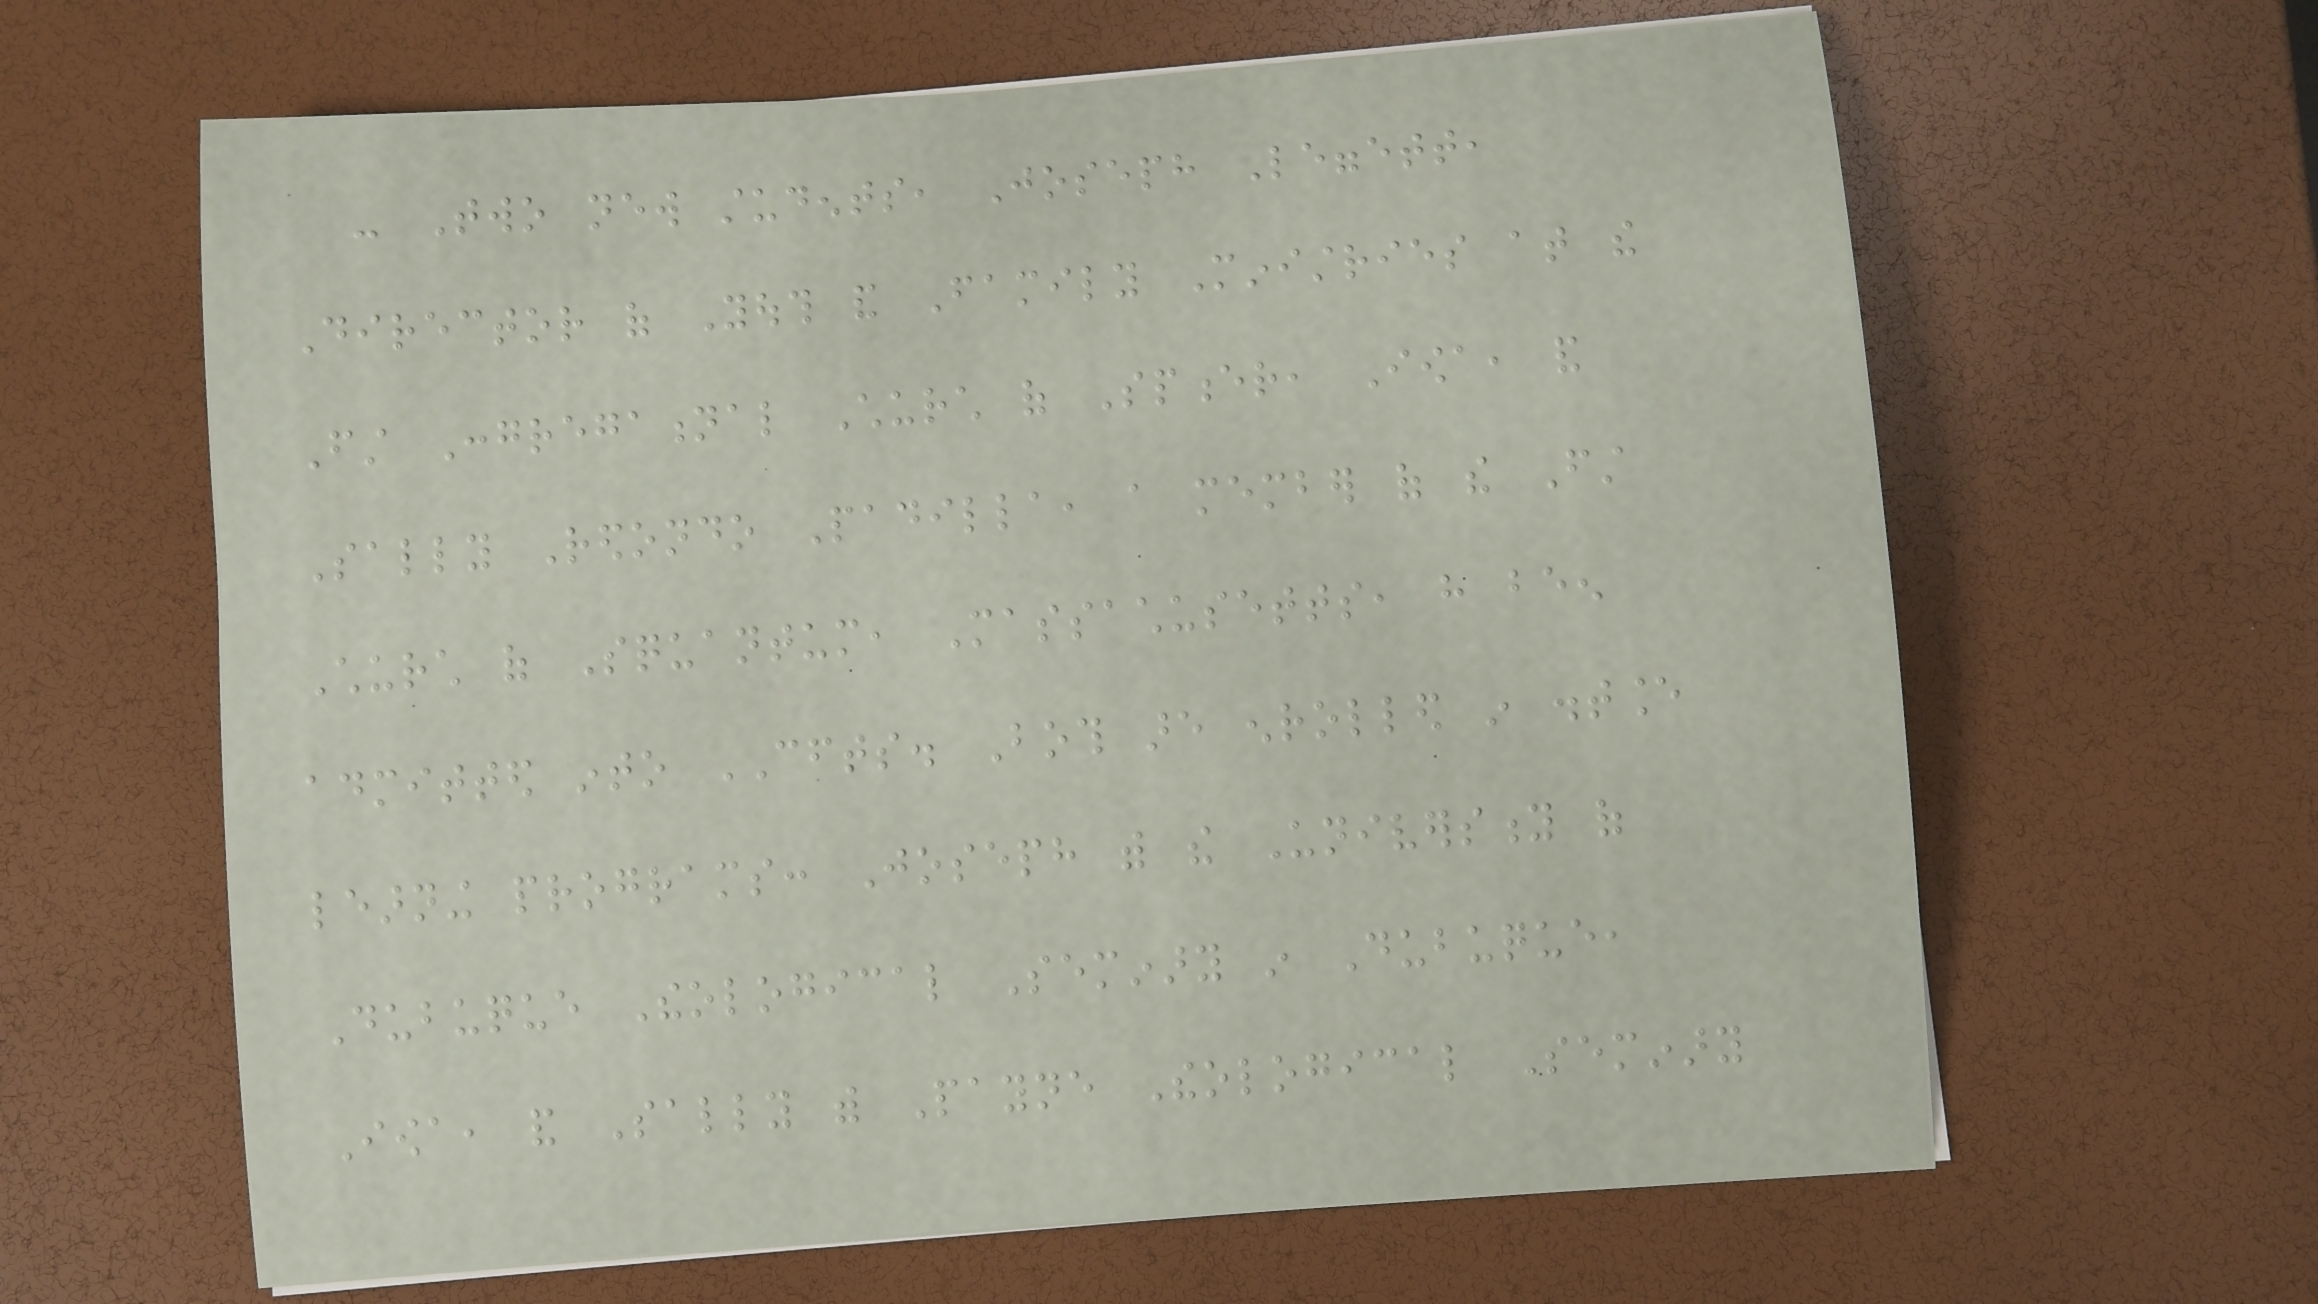- Two new students, Joseph Leggett,
Director of Youth and Family Ministries at the
First Congregational Church of Spencer, Iowa, and
Sally Redondo Padilla, a member of the First
Church of Squantum, Massachusetts, have been
admitted into CFTS. Both are enrolled in distance
learning programs: Joseph with the University of
Dubuque Theological Seminary in Dubuque,
Iowa, and Sally with Payne Theological Seminary
